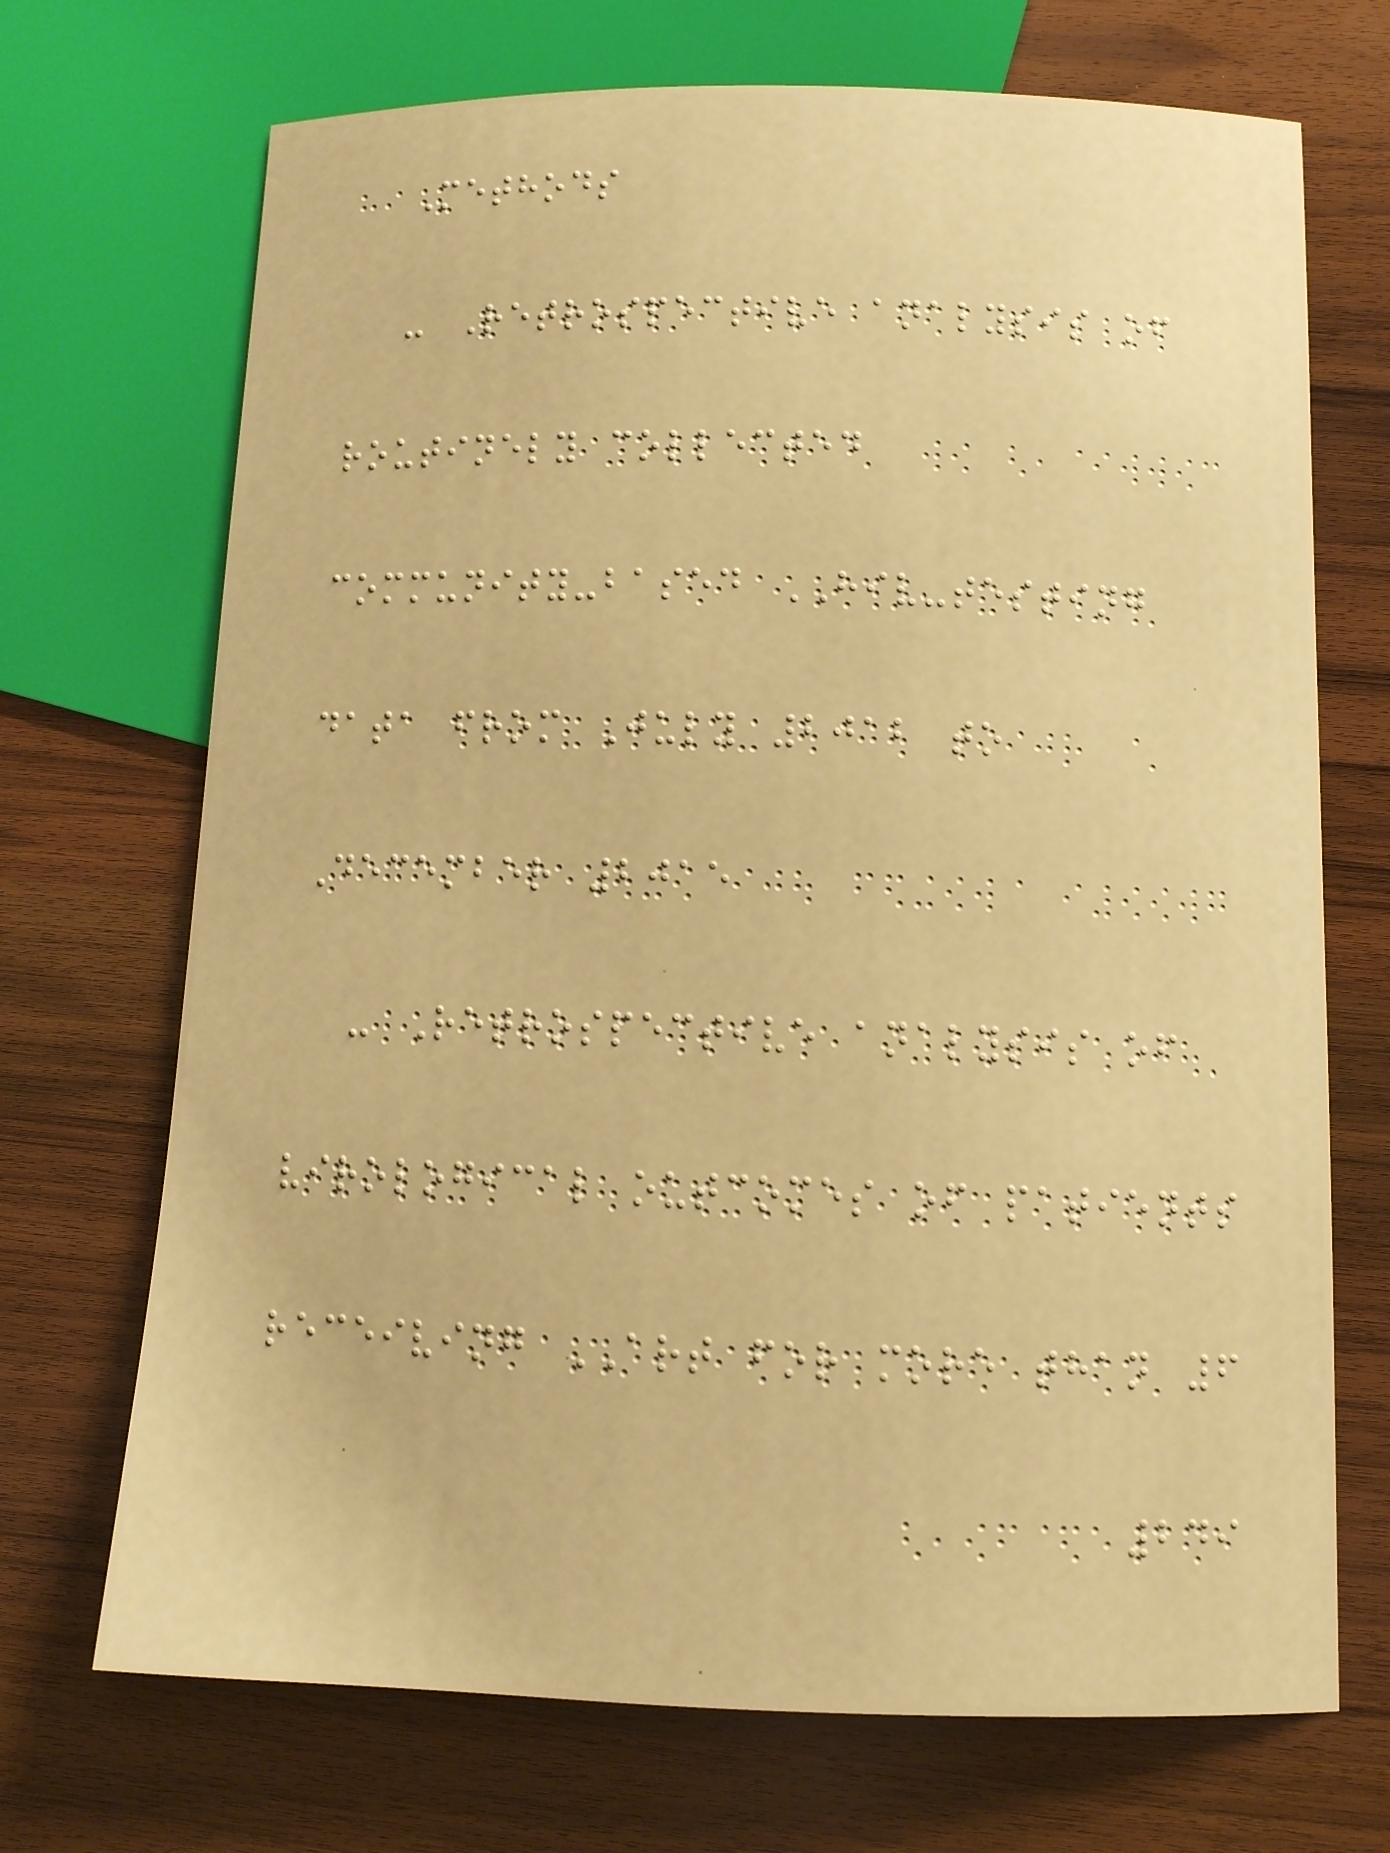Methods
- Retrospective analysis of
routinely collected
community-based HIV-testing
data from July 2012 to
December 2015
- Retrospective analysis of
virological outcomes of patients
receiving ART for more than 6
249
